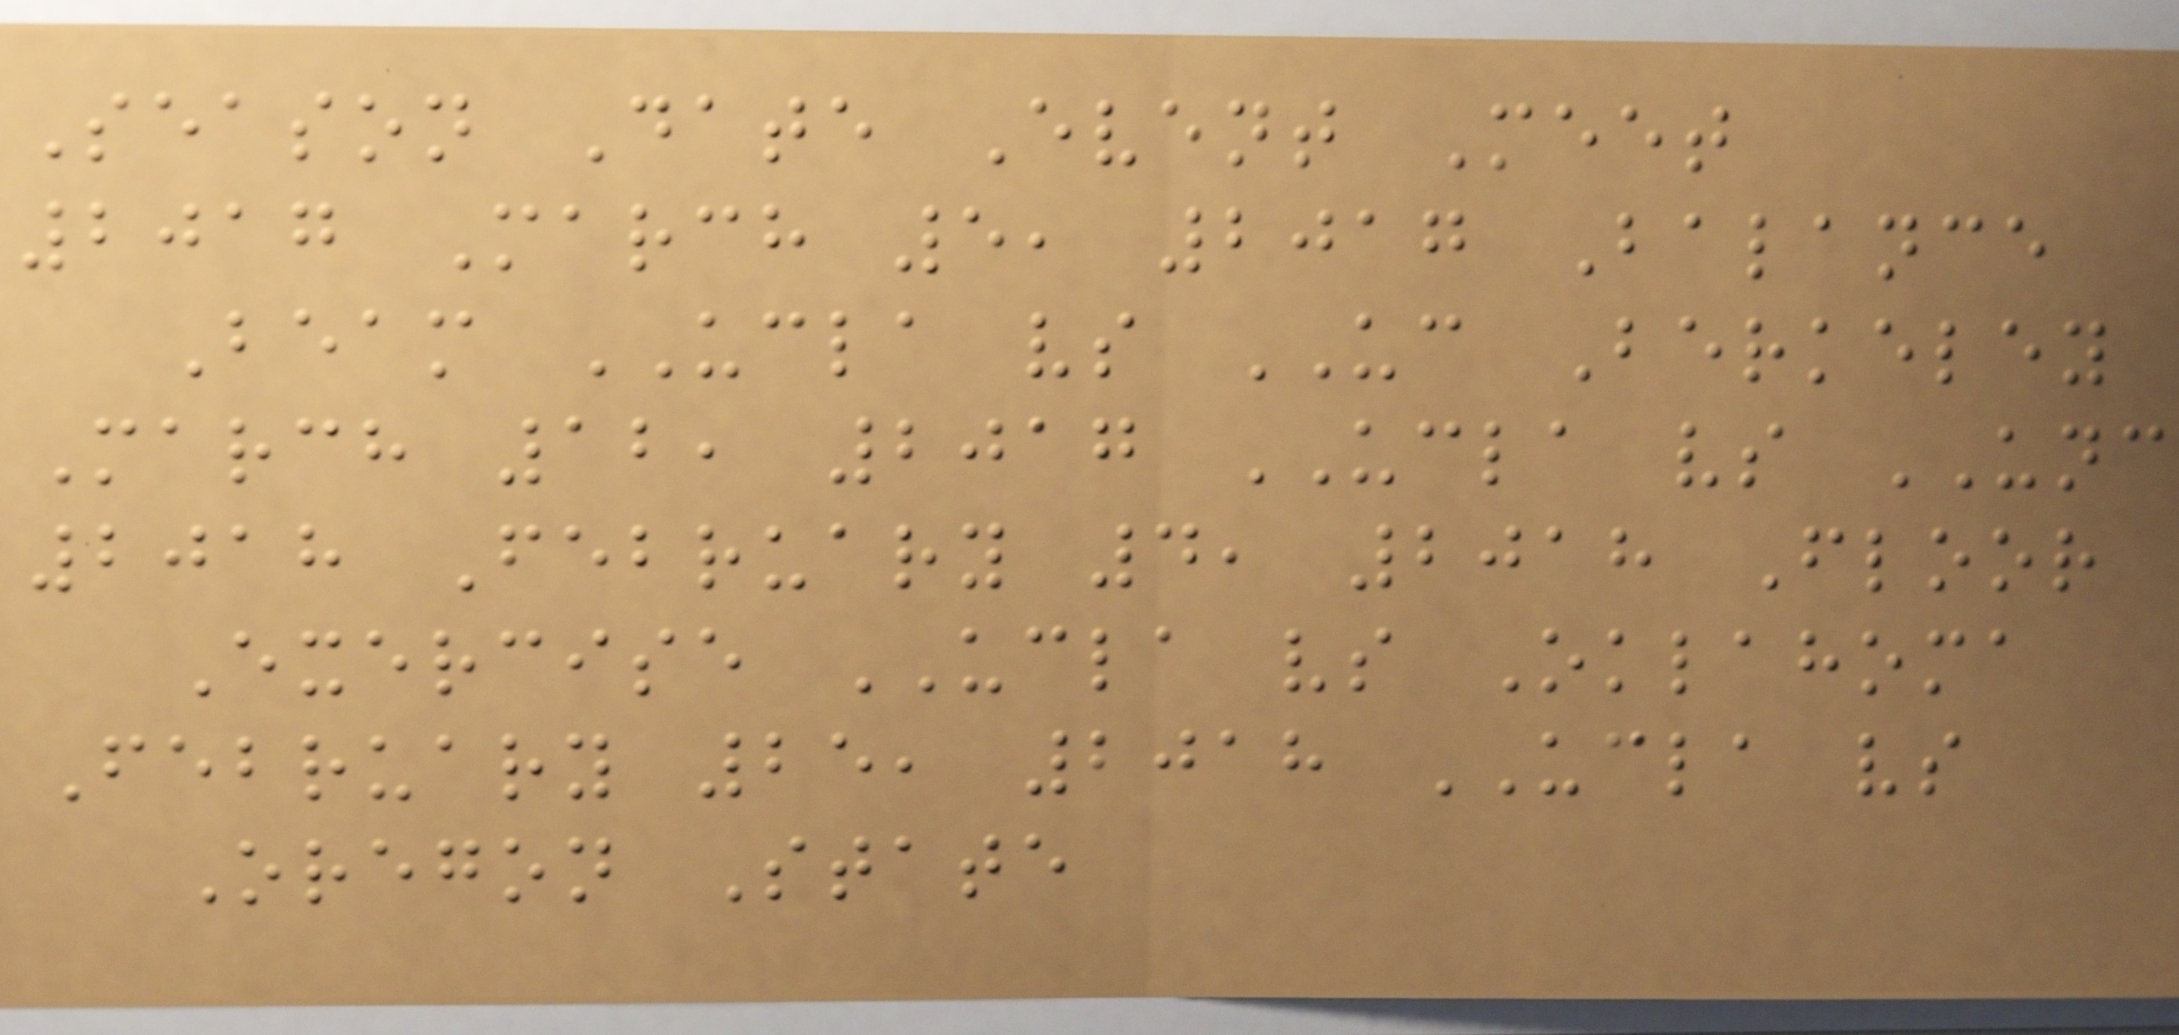Season Date Event Meet
2017 March 5, 2017 Balance
Beam UCLA vs UC Berkeley
March 12, 2017 UCLA vs UNC
2018 February 4, 2018 Floor
Exercise UCLA vs Oklahoma
February 25, 2018 UCLA vs
Oregon State
